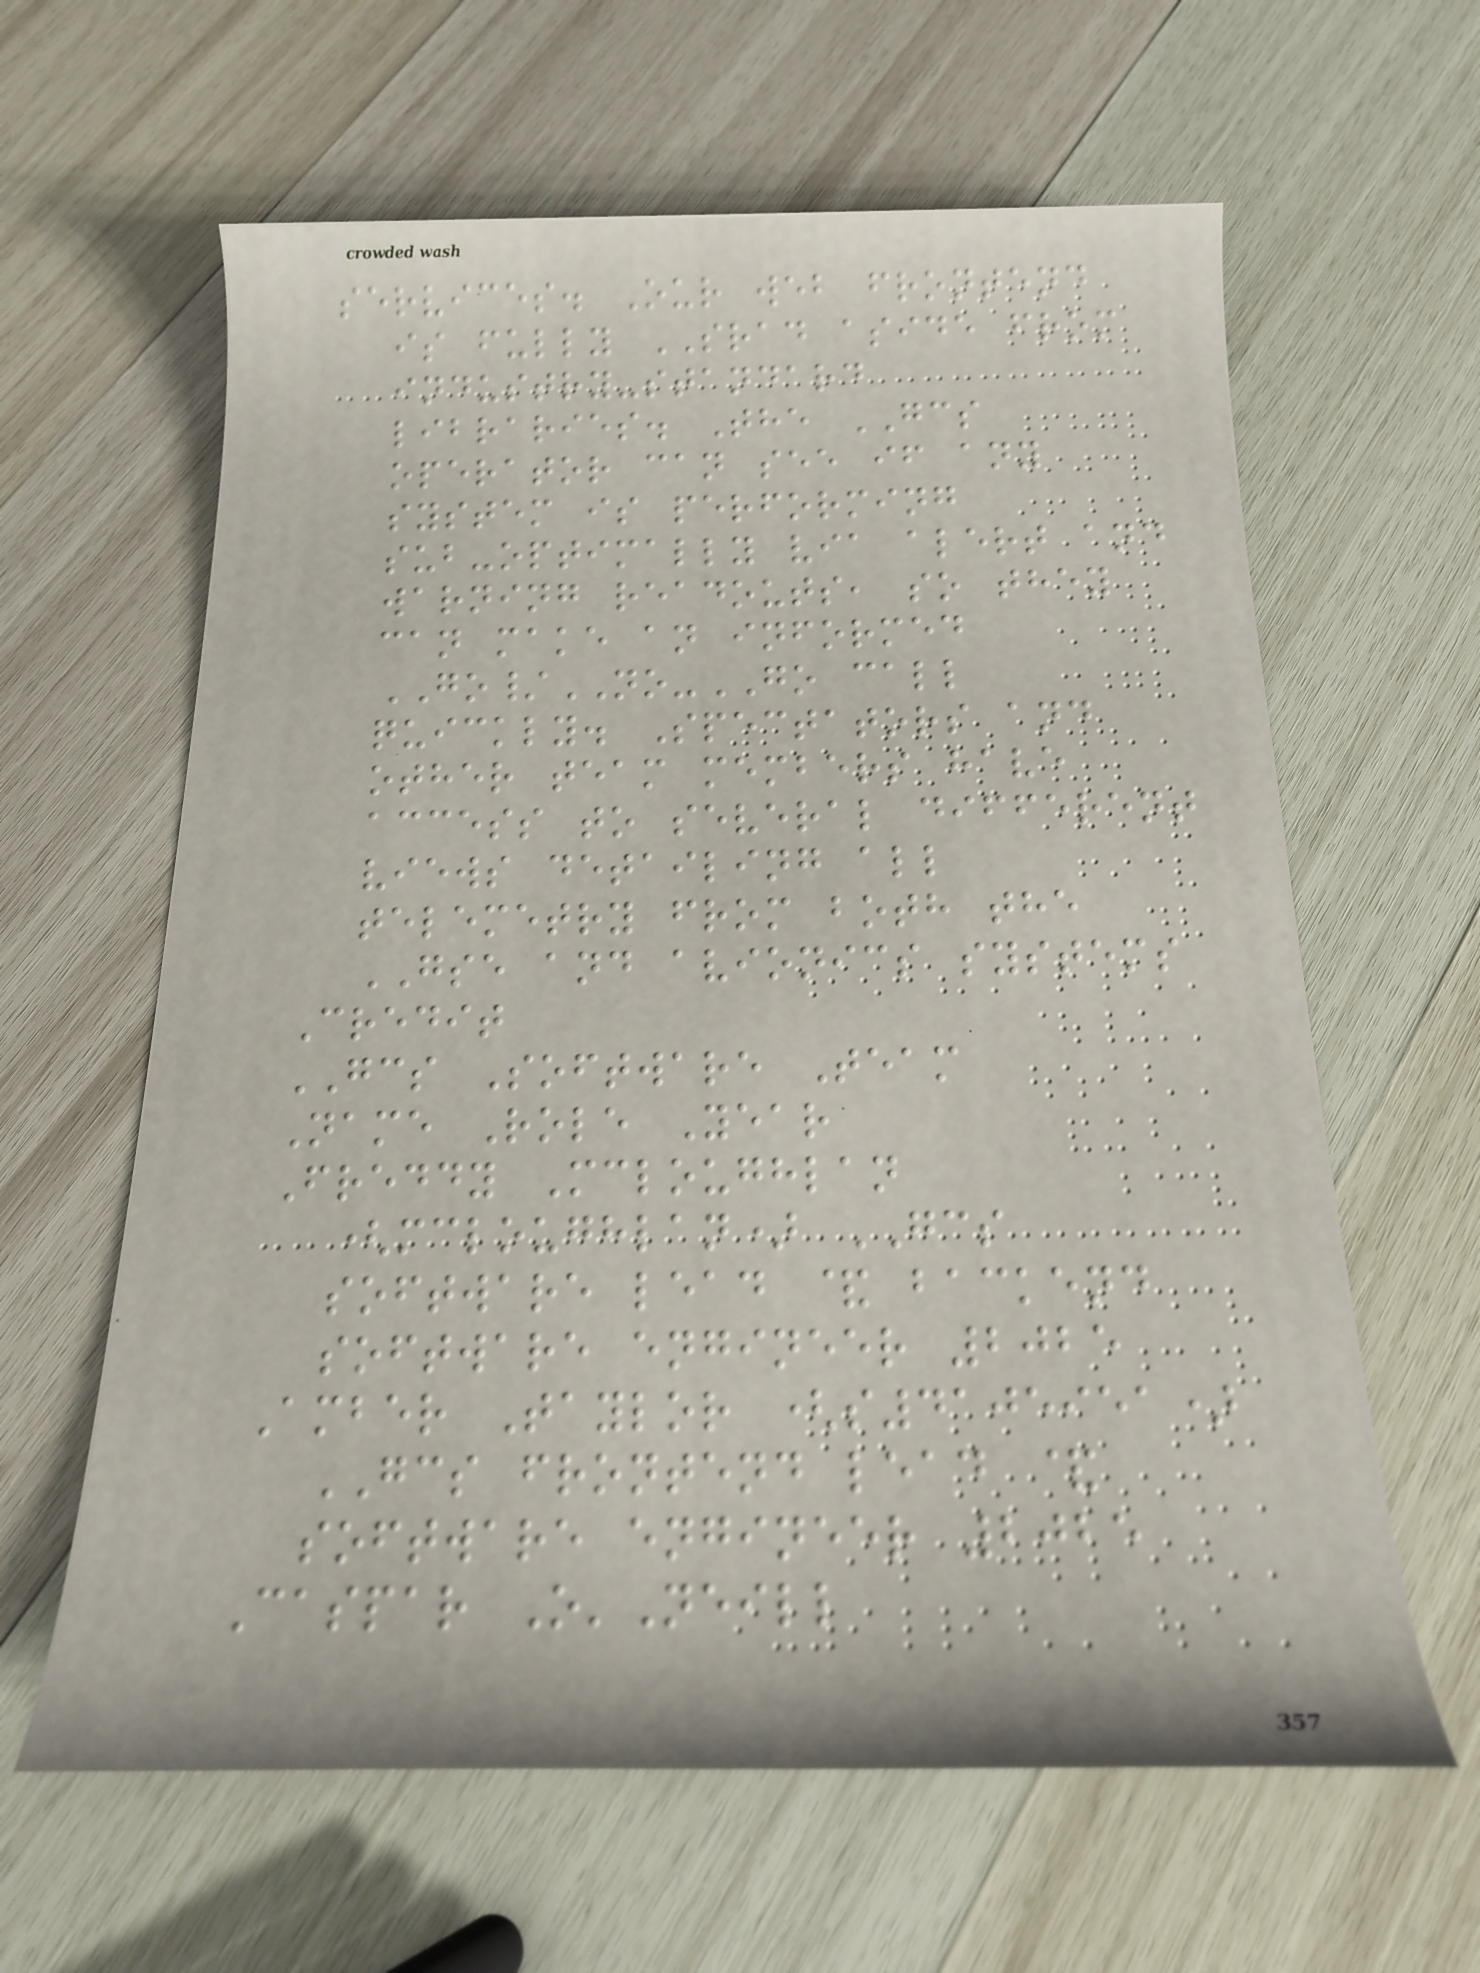services. Our web frontend
is fully SRAD aside from
industry-standard
libraries. The GCS
operator can see if any
system is performing
sub-optimally via alert and
warning readouts, so they
can make an informed
GO/NO-GO call
quickly. Spectators and
other team members have
access to several different
views detailing all
telemetry from both the
GSE and avionics systems
Credit
GCS Software Team
Name Role Year
Freddy Mcloughlan
(mcloughlan) GCS
software lead & backend
software engineer 2025
Amber Taylor (s4105951)
GCS frontend lead &
software engineer 2025
Caspar O'Neill
